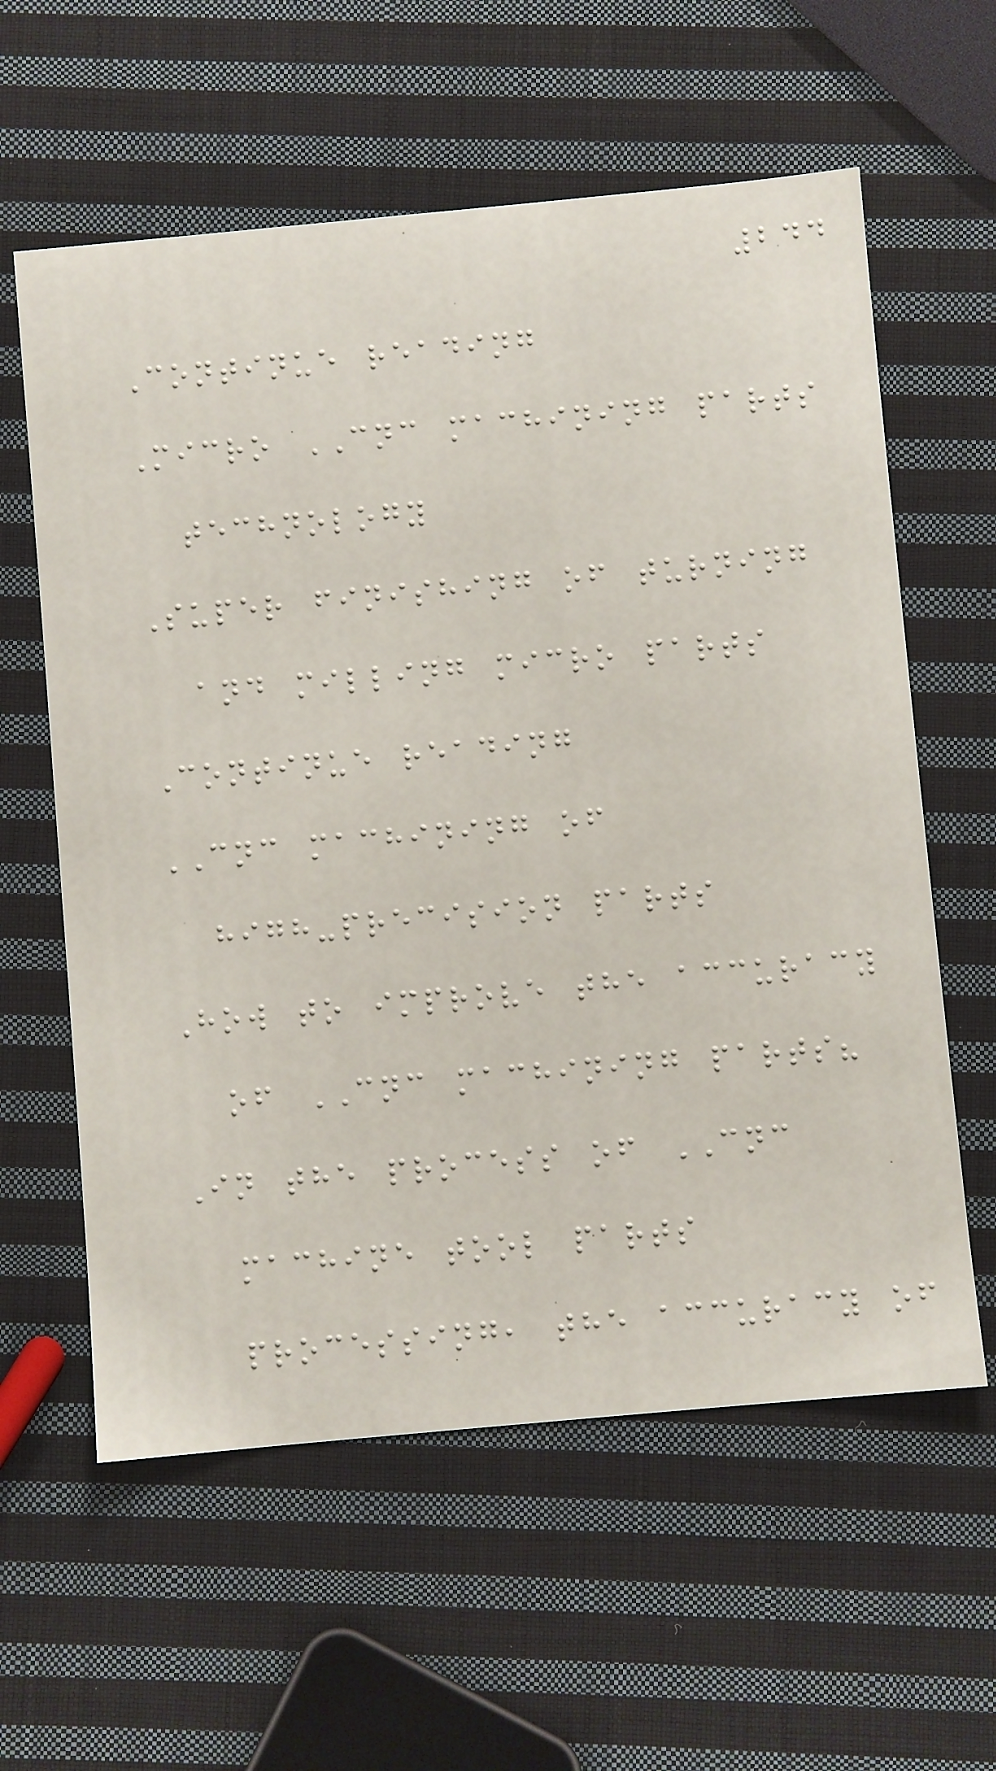244
Continue reading
Micro CNC machining parts
technology
Super finishing of turning
and milling micro parts
Continue reading
CNC machining of
high-precision parts
How to improve the accuracy
of CNC machining parts?
In the process of CNC
machine tool parts
processing, the accuracy of
